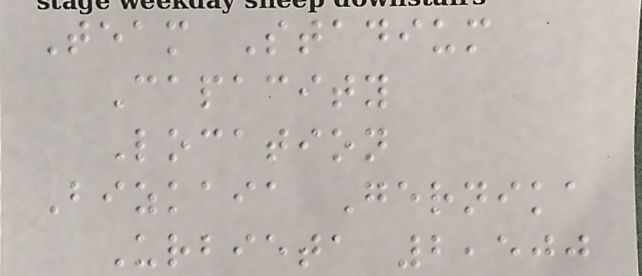Team Stadium
Capacity
Location
Bizkaia Gernika
Urbieta 2,500
